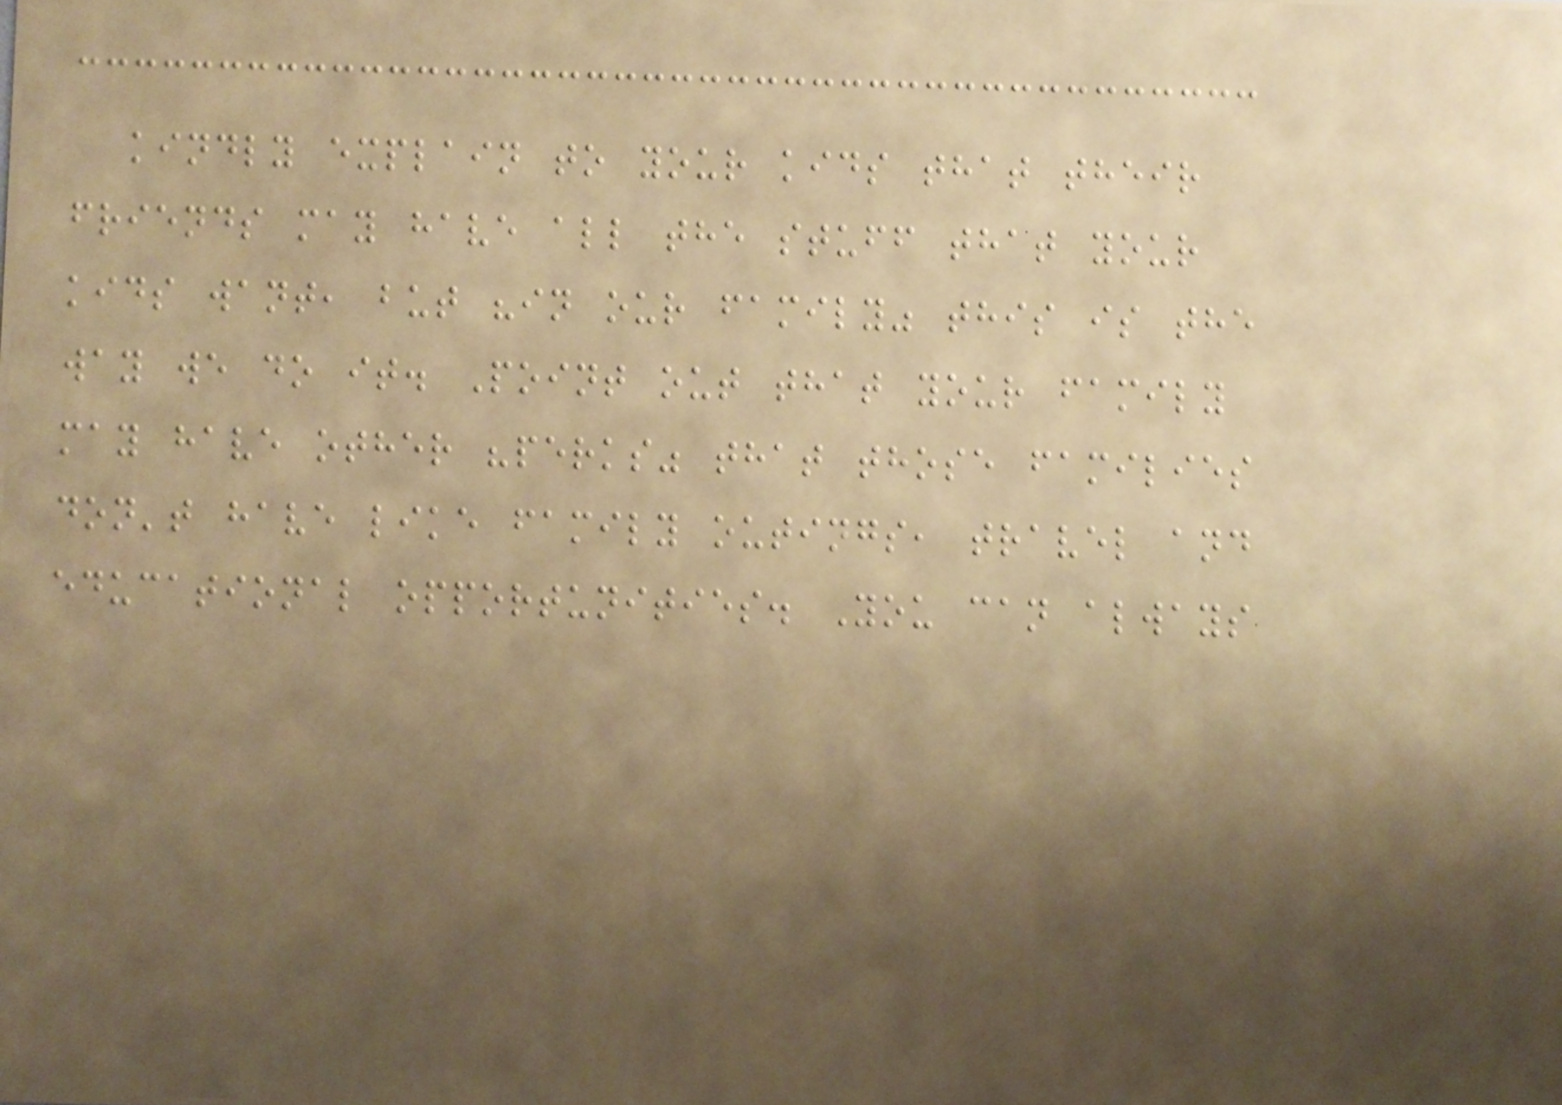kindly explain to your kids that their
friends may have all the stuff that your
kids want, but "in our family" this is the
way we do it. Point out that your family
may have other "perks" that those families
don't have like family outings, travel and
educational opportunities. You can always
